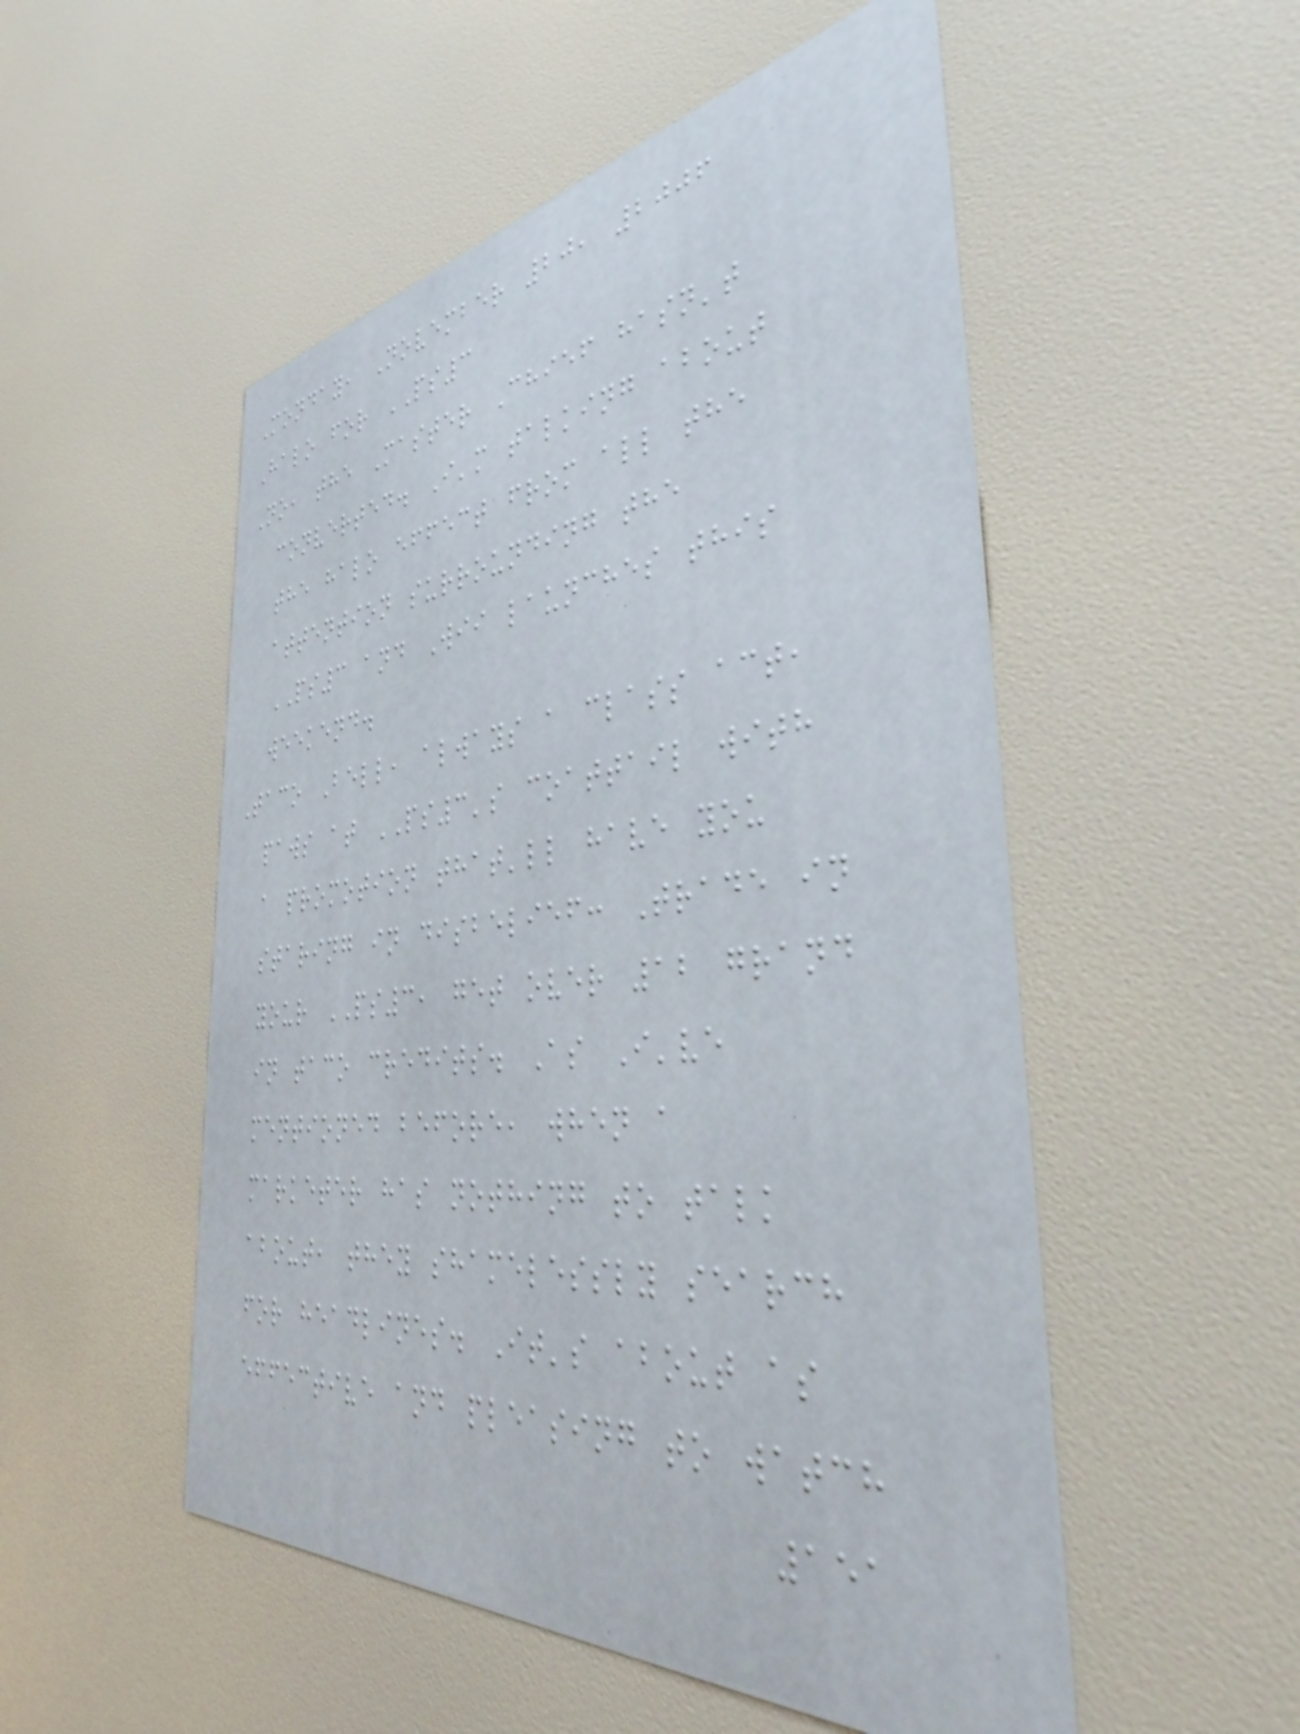Monday, November 20, 2006
Halo for PS3
No, the Master Chief hasn't
converted. I'm talking about
the halo effect from all the
attention surrounding the
PS3 and Wii launches this
weekend.
Taco Bell, always a class act,
paws at PS3's coattail with
a promotion that'll have you
staring in disbelief: Trade in
your PS3, get over 12 grand
in taco credits. As I've
mentioned before, when a
marketer has nothing to talk
about, they shamelessly search
for headlines. It's about as
effective and pleasing to watch
151
